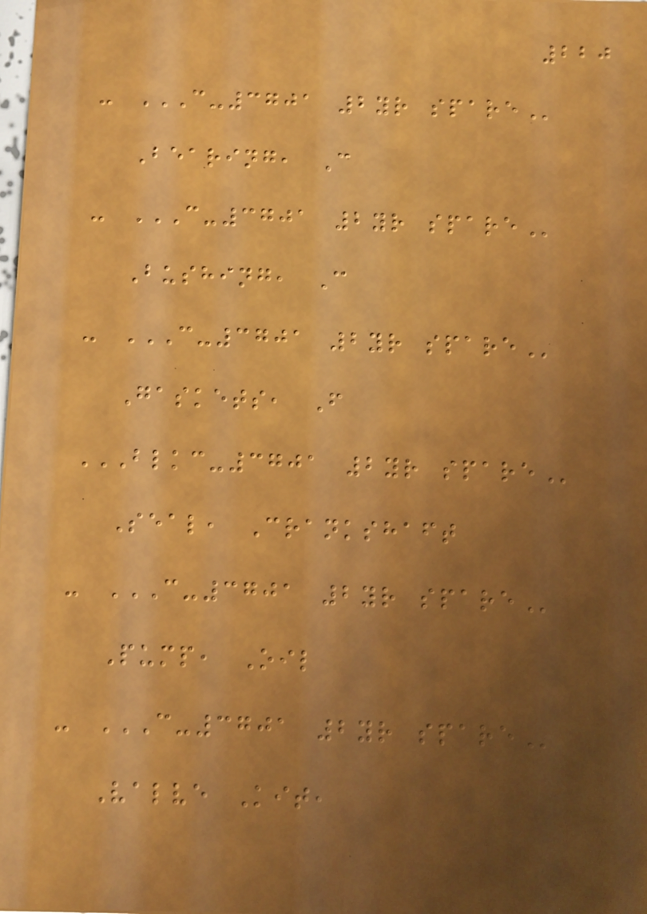220
- C-3701 2YR SPARE
Bearing, C
- C-3701 2YR SPARE
Bushing, C
- C-3701 2YR SPARE
Gaskets, F
BLKC-3701 2YR SPARE
Seal, Crankshaft
- C-3701 2YR SPARE
Pump, Oil
- C-3701 2YR SPARE
Valve Kit,
